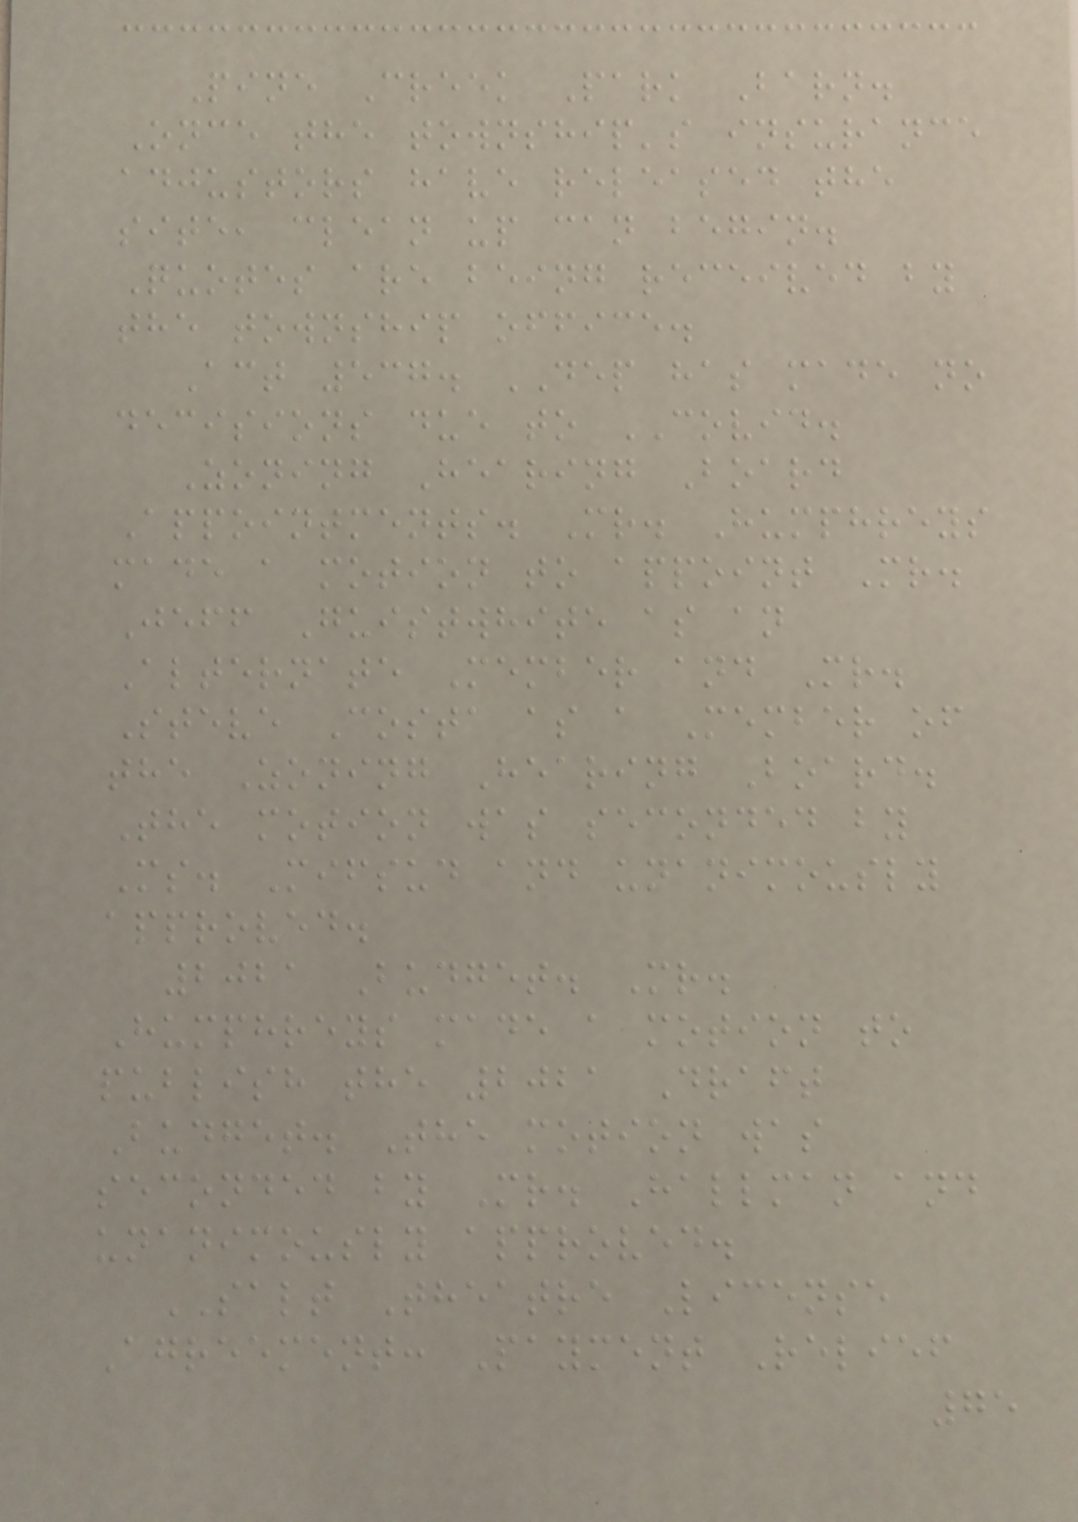Pine Creek Park Barn.
Once the township's insurance
adjustors have released the
site, clean up can begin.
Quotes are being received by
the township office.
Act 537. DEP has made no
decisions due to COVID.
Zoning Hearing Board
Appointments. Mr. Humphreys
made a motion to appoint Mr.
Jeff Guistwhite as an
Alternate Member and Mr.
Steve Costa as a Member of
the Zoning Hearing Board.
The motion was seconded by
Ms. Mifsud and unanimously
approved.
2021 Budget. Mr.
Humphreys made a motion to
publish the 2021 Draft
Budget. The motion was
seconded by Mr. Hallman and
unanimously approved.
SALT Theatre License
Agreement: Payment Relief
75
